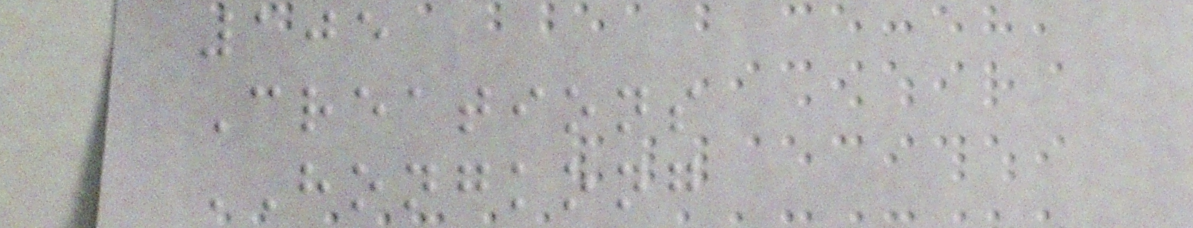105
Creations
HONGKONG
